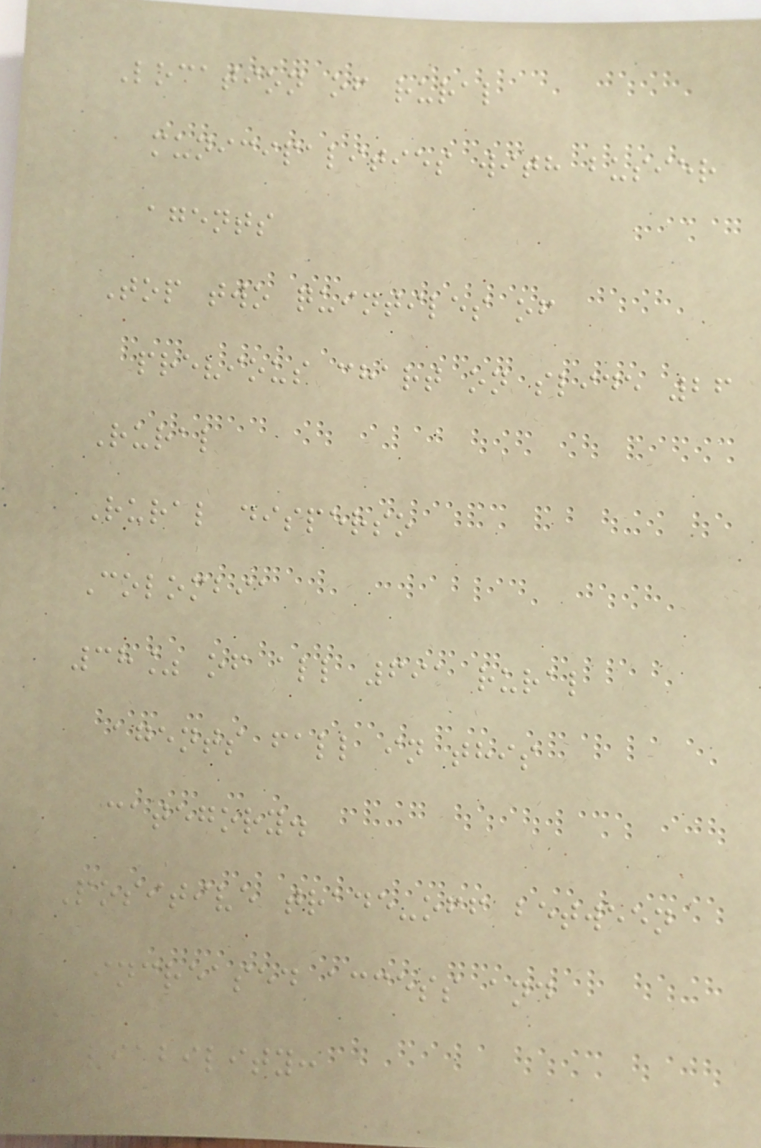Location of rural
municipalities with busier
agents
Top two quintiles of
previous chart on slide 26
Rural
Rural disperso
Colombia
38% of all 691 rural
agents fall in this
category.
Positive trade-off between
increased access and
viability:
